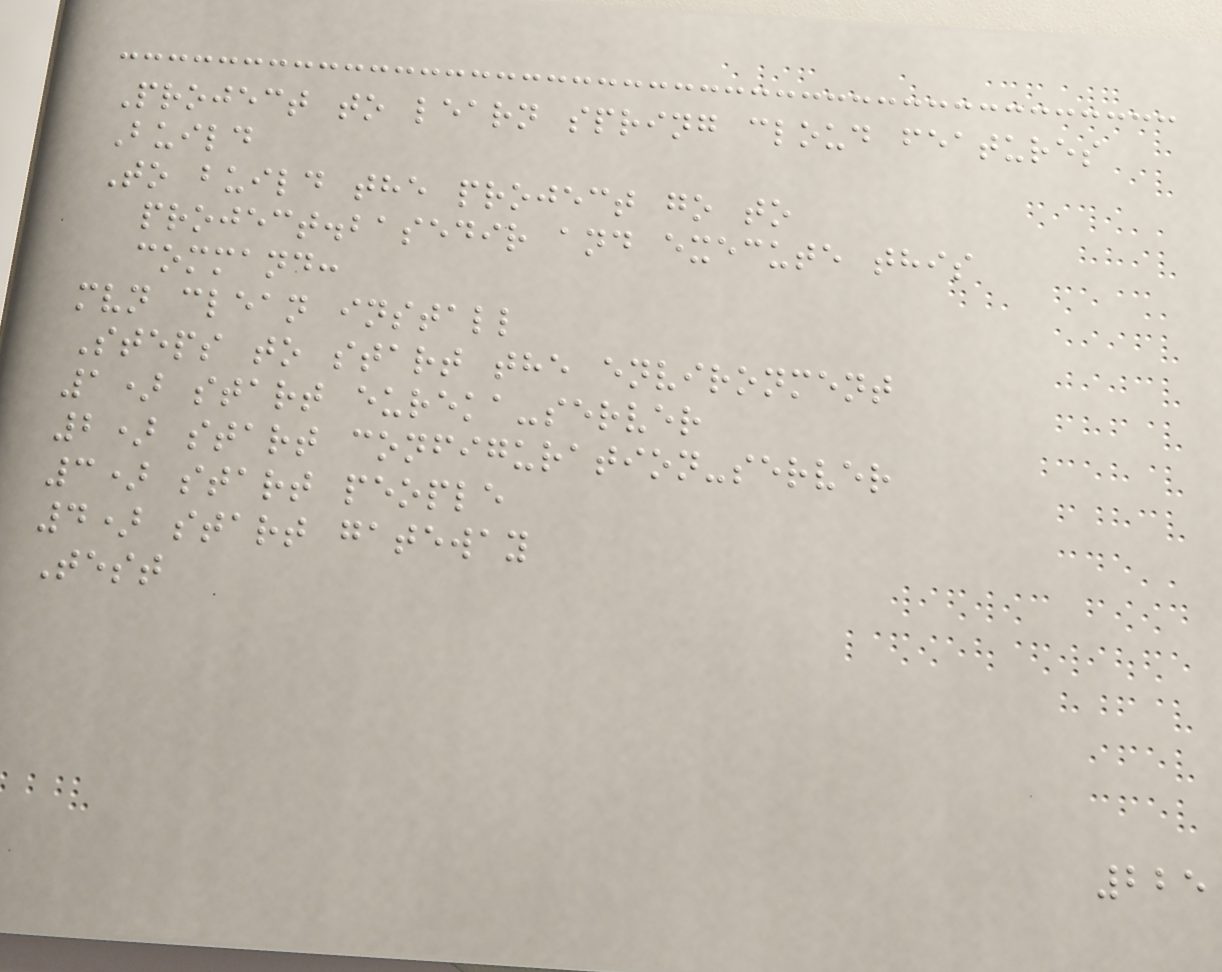Project to learn spring cloud features
Build
To build the project go to
project.basedir and execute this
command:
mvn clean install
Steps to start the environment
1) start eureka-server
2) start configuration-server
3) start people
4) start gateway
Test
225
